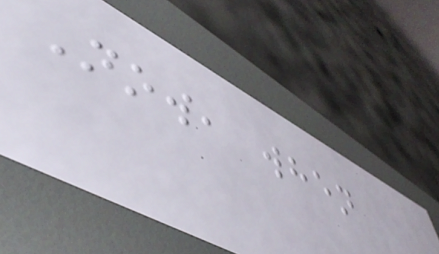Now, when
